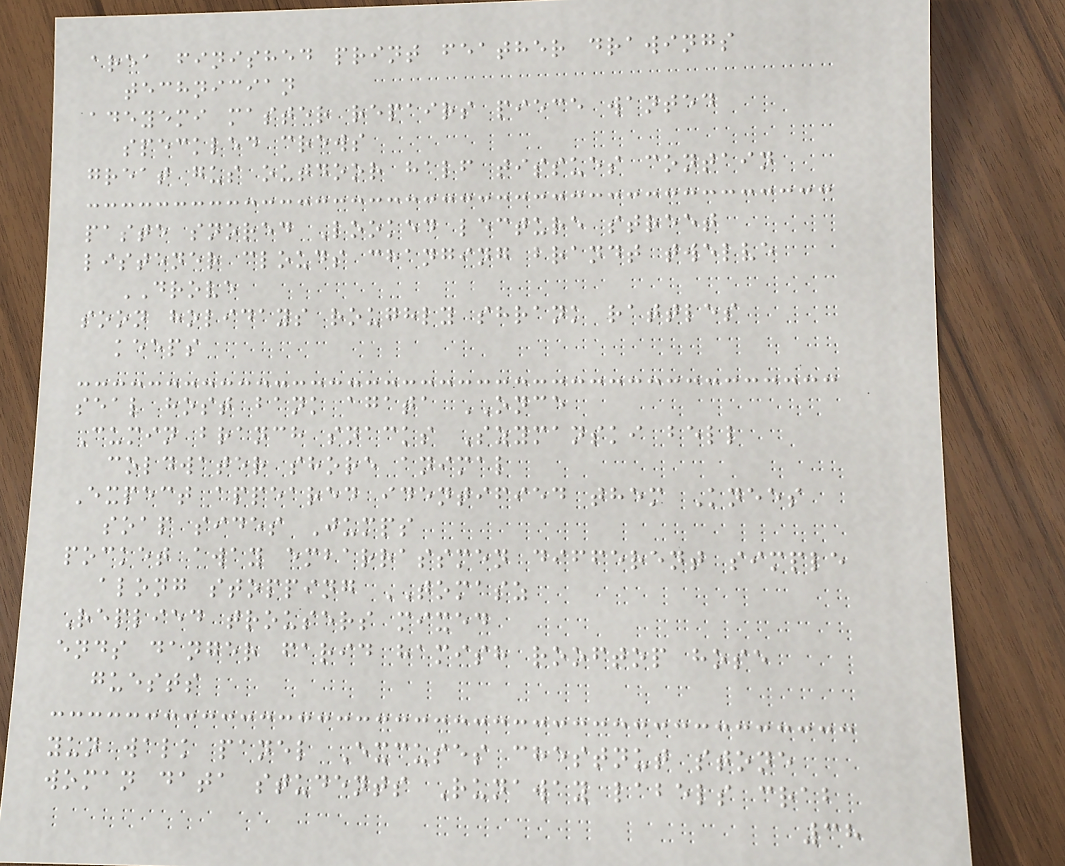area finished print feather drawings
technician
adeyemi master repairs piece wanted
speckled crews
great gus outdoor half tissues contain
paste snored Looked lecture street
listener clouds changing brandt twelve
DROVE
soon holidays roughly shrank rattles
keeps
seal host bank agata ONCE
Cumin branch snacks Szymanski bell
coldwater shore animal
Expect appeared identified them Knees
soap sides Jumps
pocket away embarrassmen different simple
along stopping TOMASZ
Replied trousers mixed
ends danger farid hamish rooftop hose
guests
yun walk panel Excuses chestnut stone
woman data students Runaway labels crab
38
